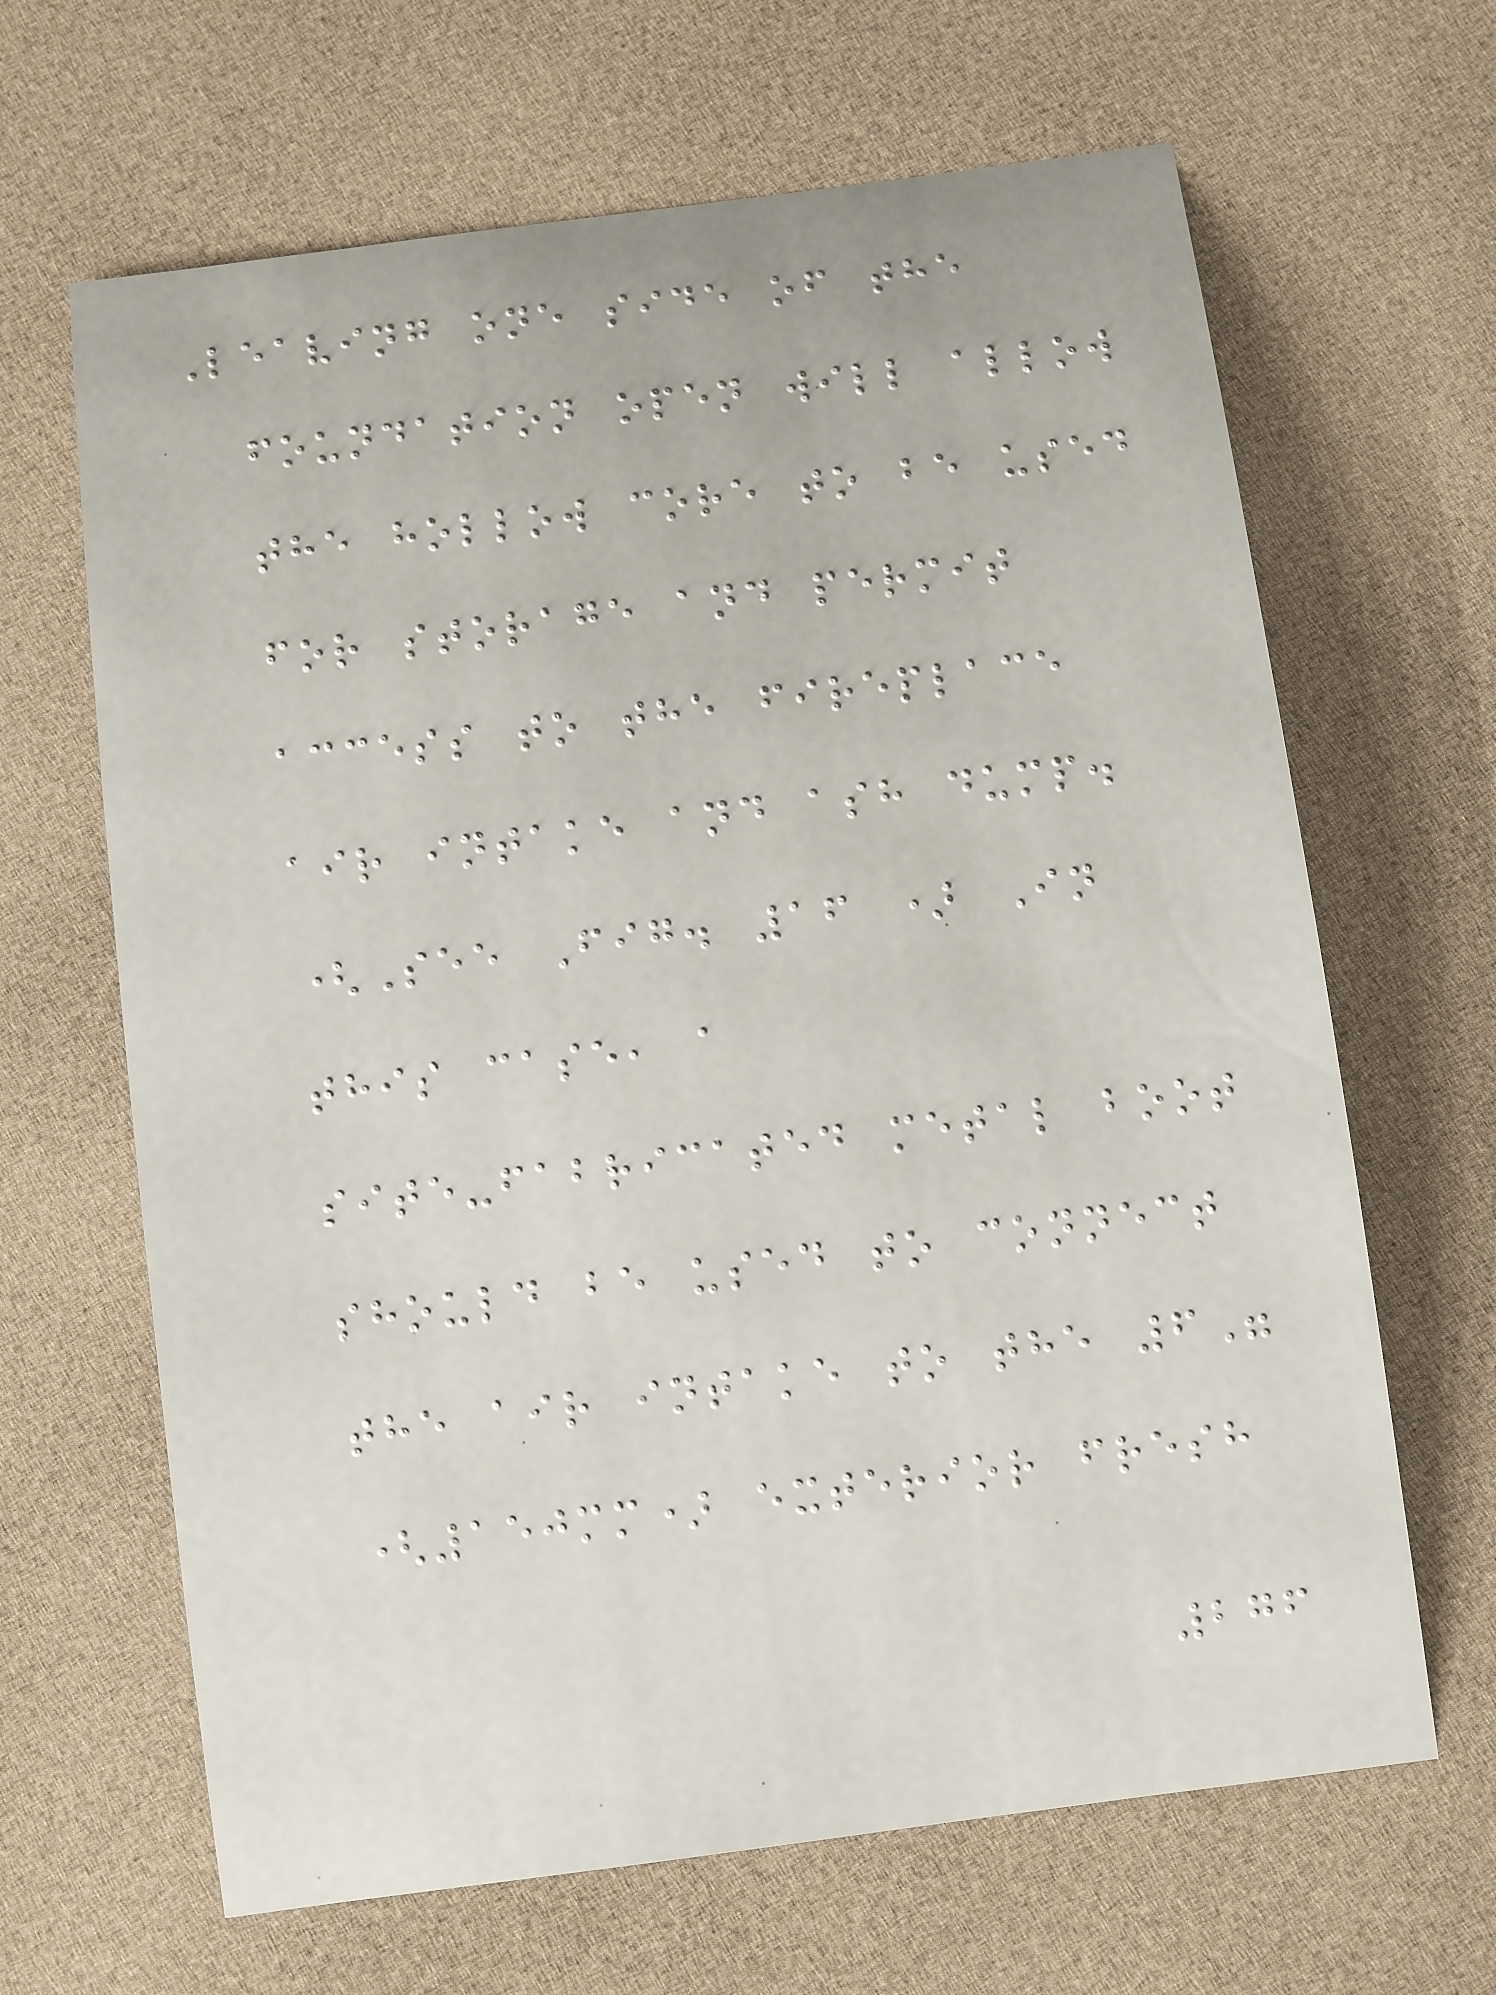Leaving one side of the
foundation open will allow
the hollow core to be used
for storage and permit
access to the fireplace
air intake and ash dump.
(See Fig. 16 ) In
this case, a
site-fabricated metal boot
should be used to connect
the air intake to the 6"
(150mm) exterior fresh
276
